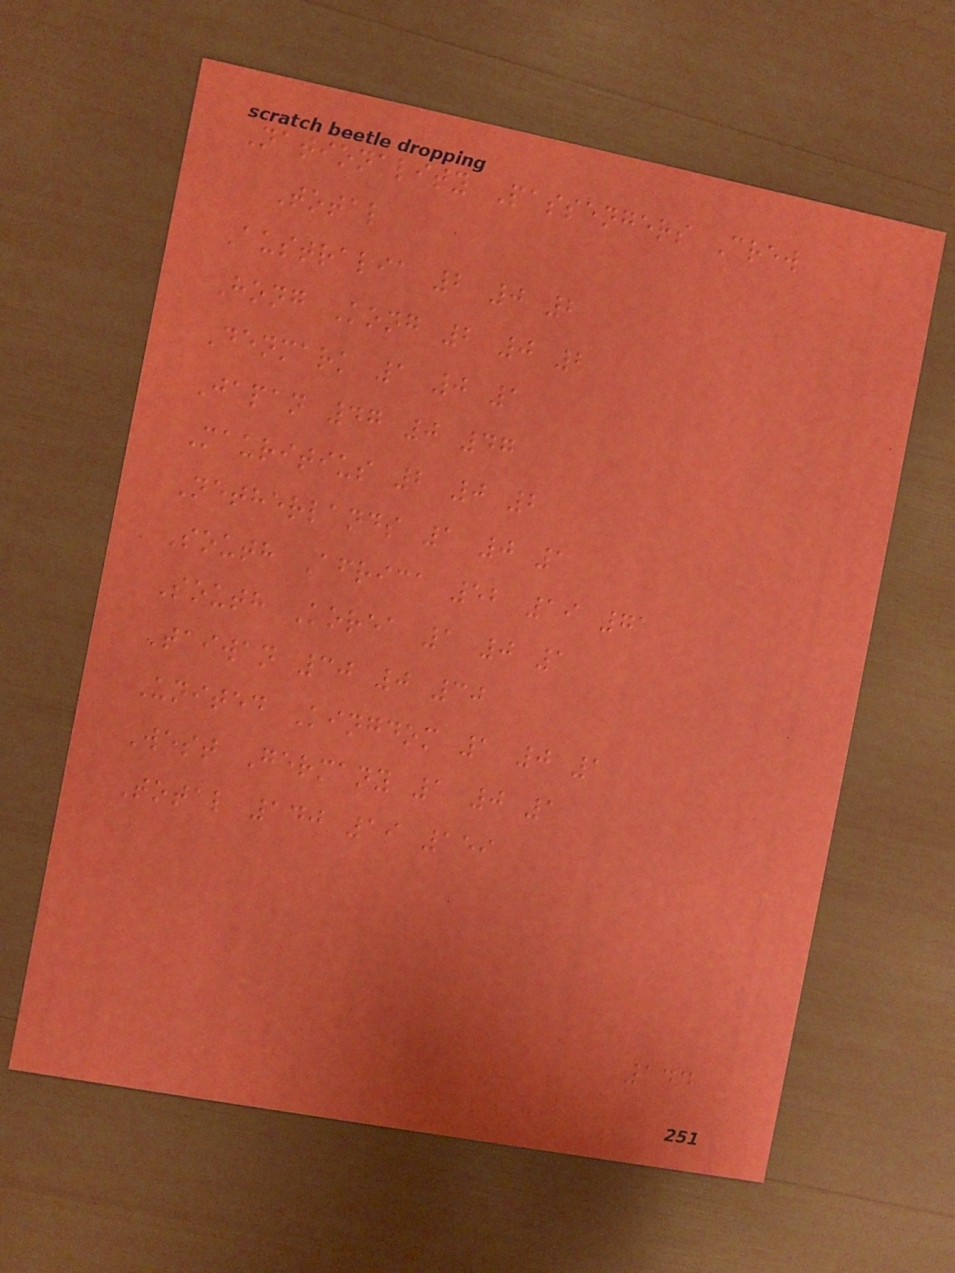Nationality Passengers Crew
Total
Australia 2 0 2
Hong Kong 2 0 2
Denmark 1 0 1
Japan 47 0 47
Mauritius 2 0 2
Netherlands 1 0 1
South Africa 52 19 71
South Korea 1 0 1
Taiwan 30 0 30
United Kingdom 1 0 1
West Germany 1 0 1
Total 140 19 159
144
